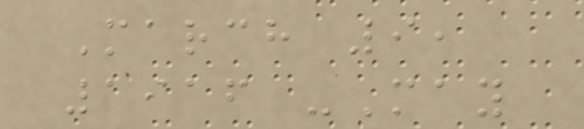March 9,
1916 -May
